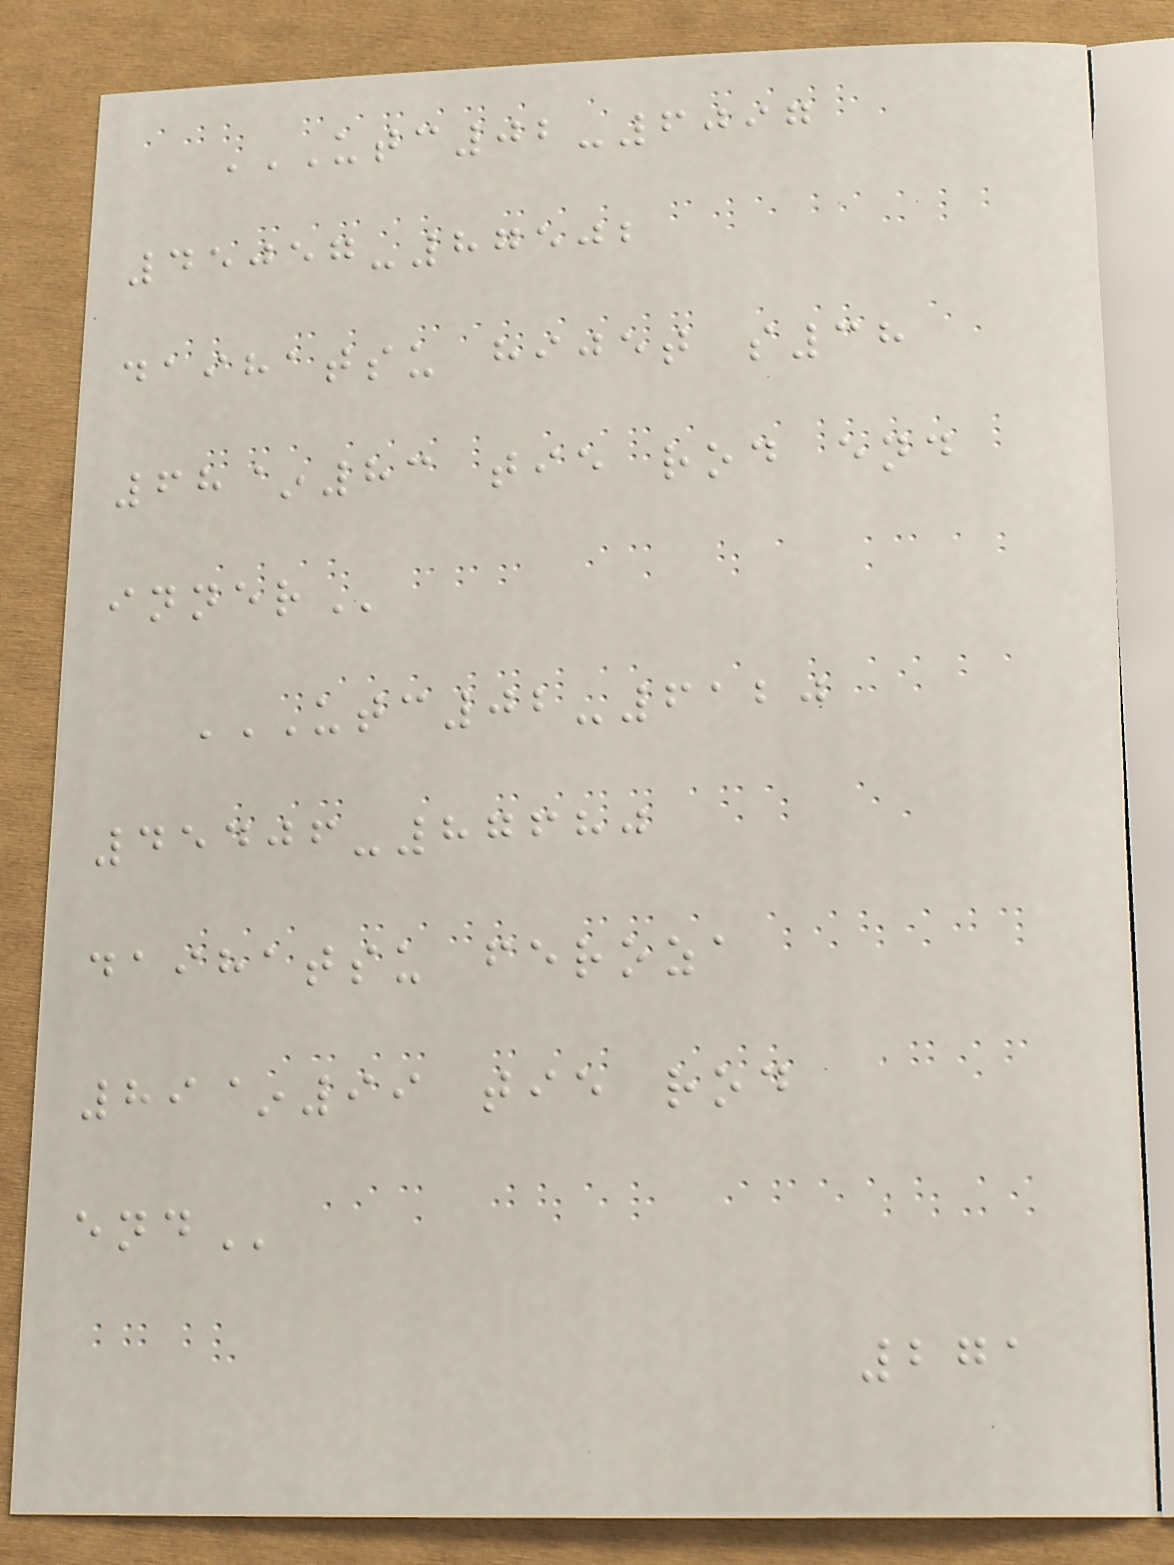UTC02-6097
45057-87502
DAIHATSU HIJET S38
68~83 TIE ROD END
INNER
UTC02-6120
45406-87680
DAIHATSU FEROZA
89~99 TIE ROD
END
271
